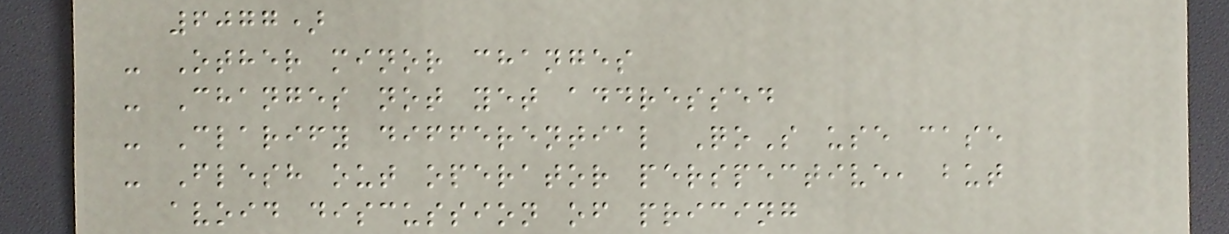6077)
- Other minor changes
- Changes not yet addressed
- Clarify differential QoS use case
- Flesh out operator perspective, but
avoid discussion of pricing
